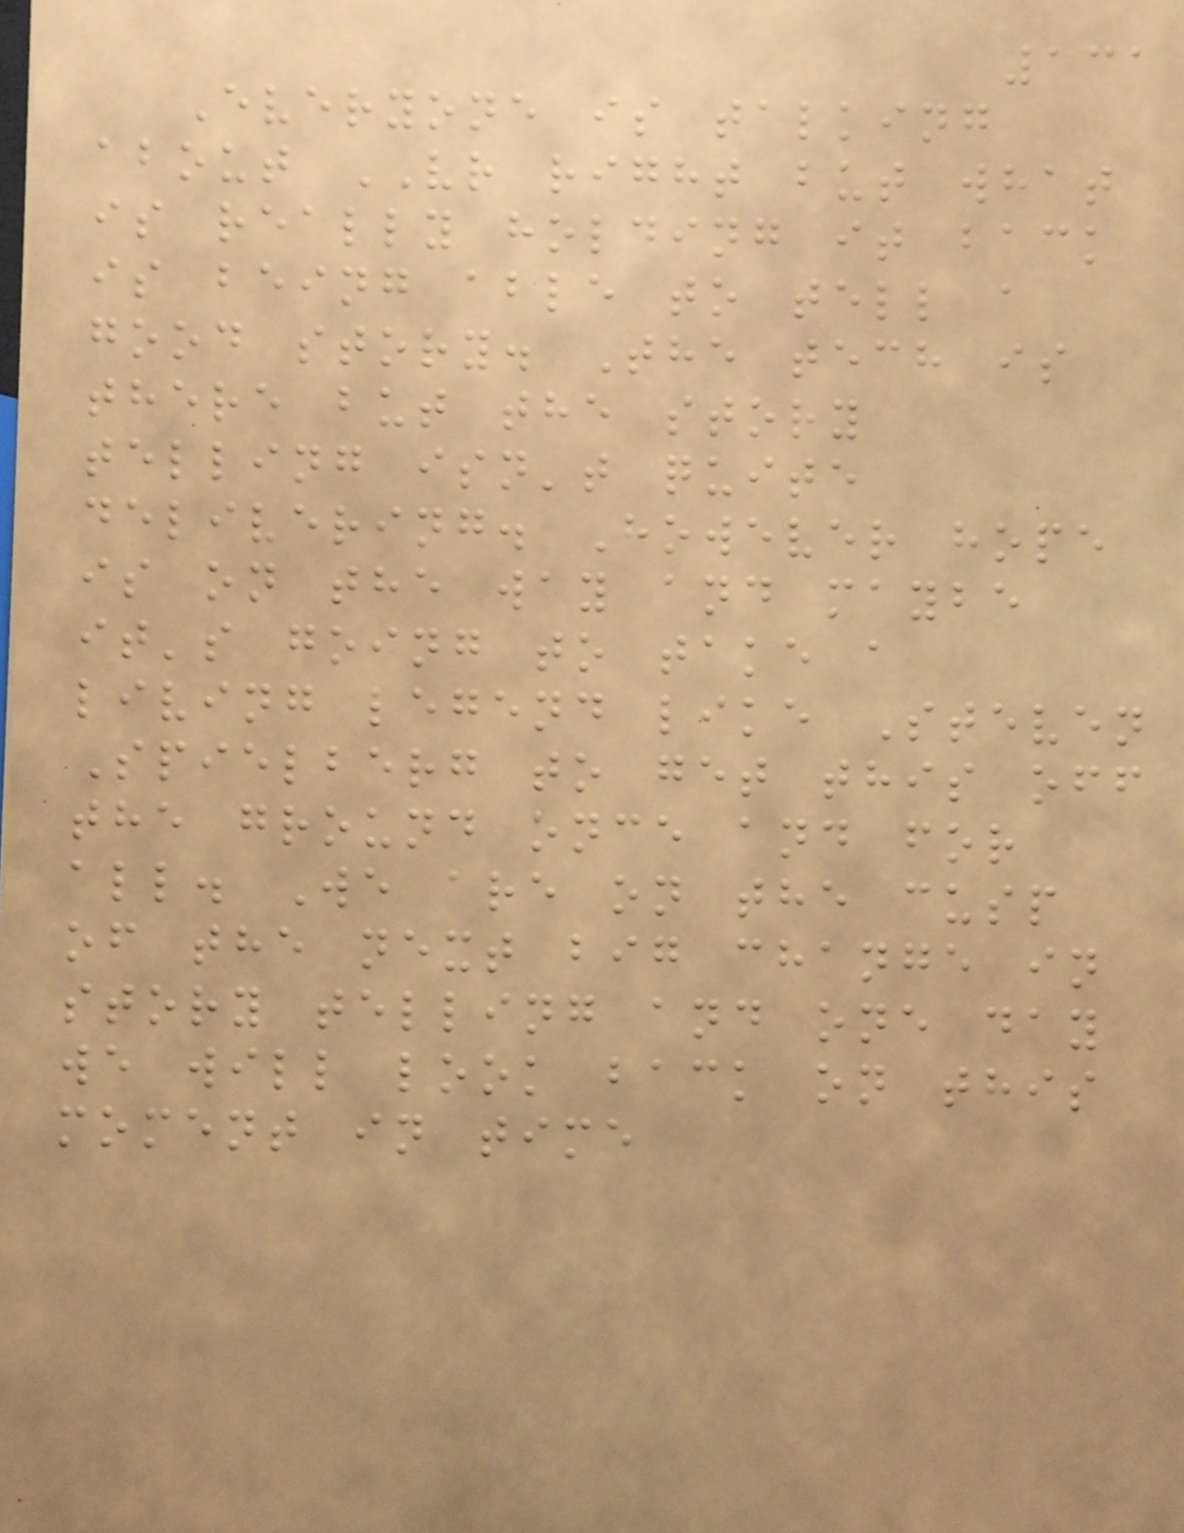131
Everyone is talking
about VR right but what
is really holding it back
is being able to tell a
good story. The tech is
there but the story
telling isn't quite
delivering. However hope
is on the way and maybe
it's going to take a
living legend like Steven
Spielberg to get this off
the ground once and for
all. We are on the cusp
of the next big change in
story telling and one day
we will look back on this
moment in time
